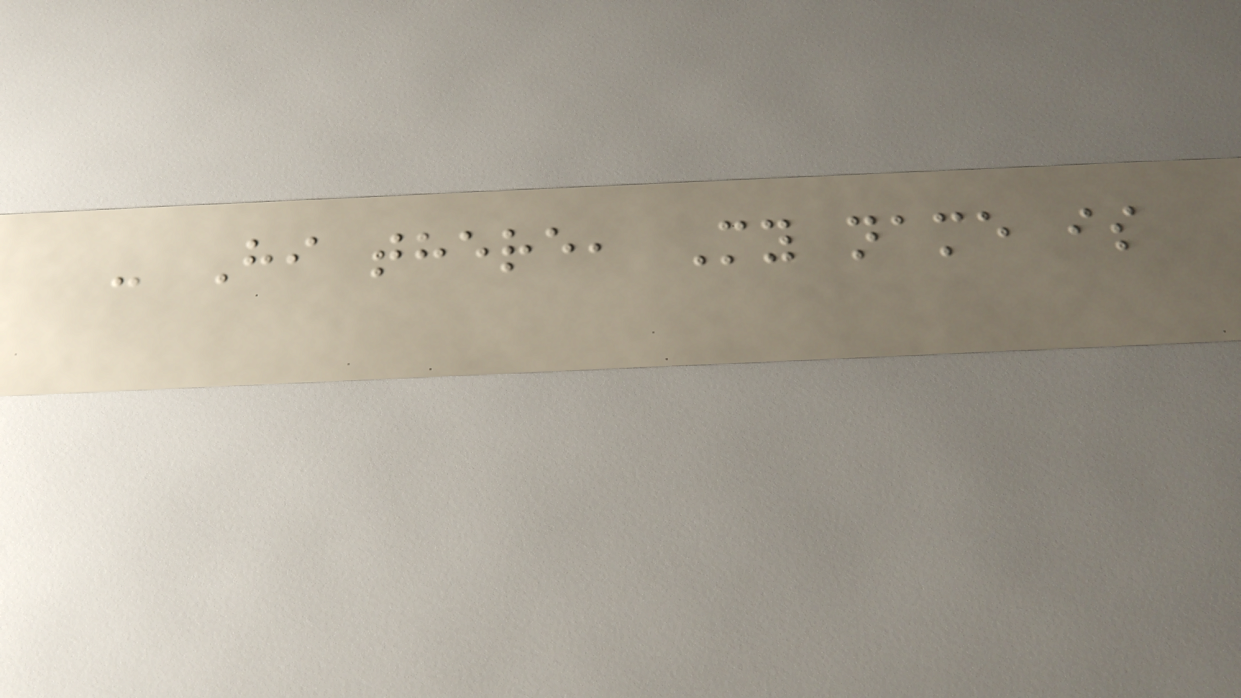- Hi there, My name is
